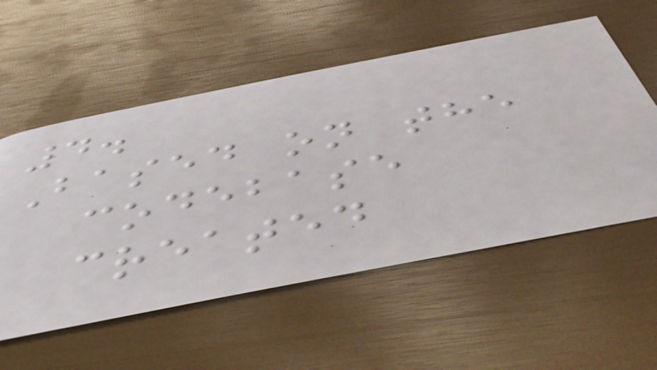4.
Based on the
codebase
created
